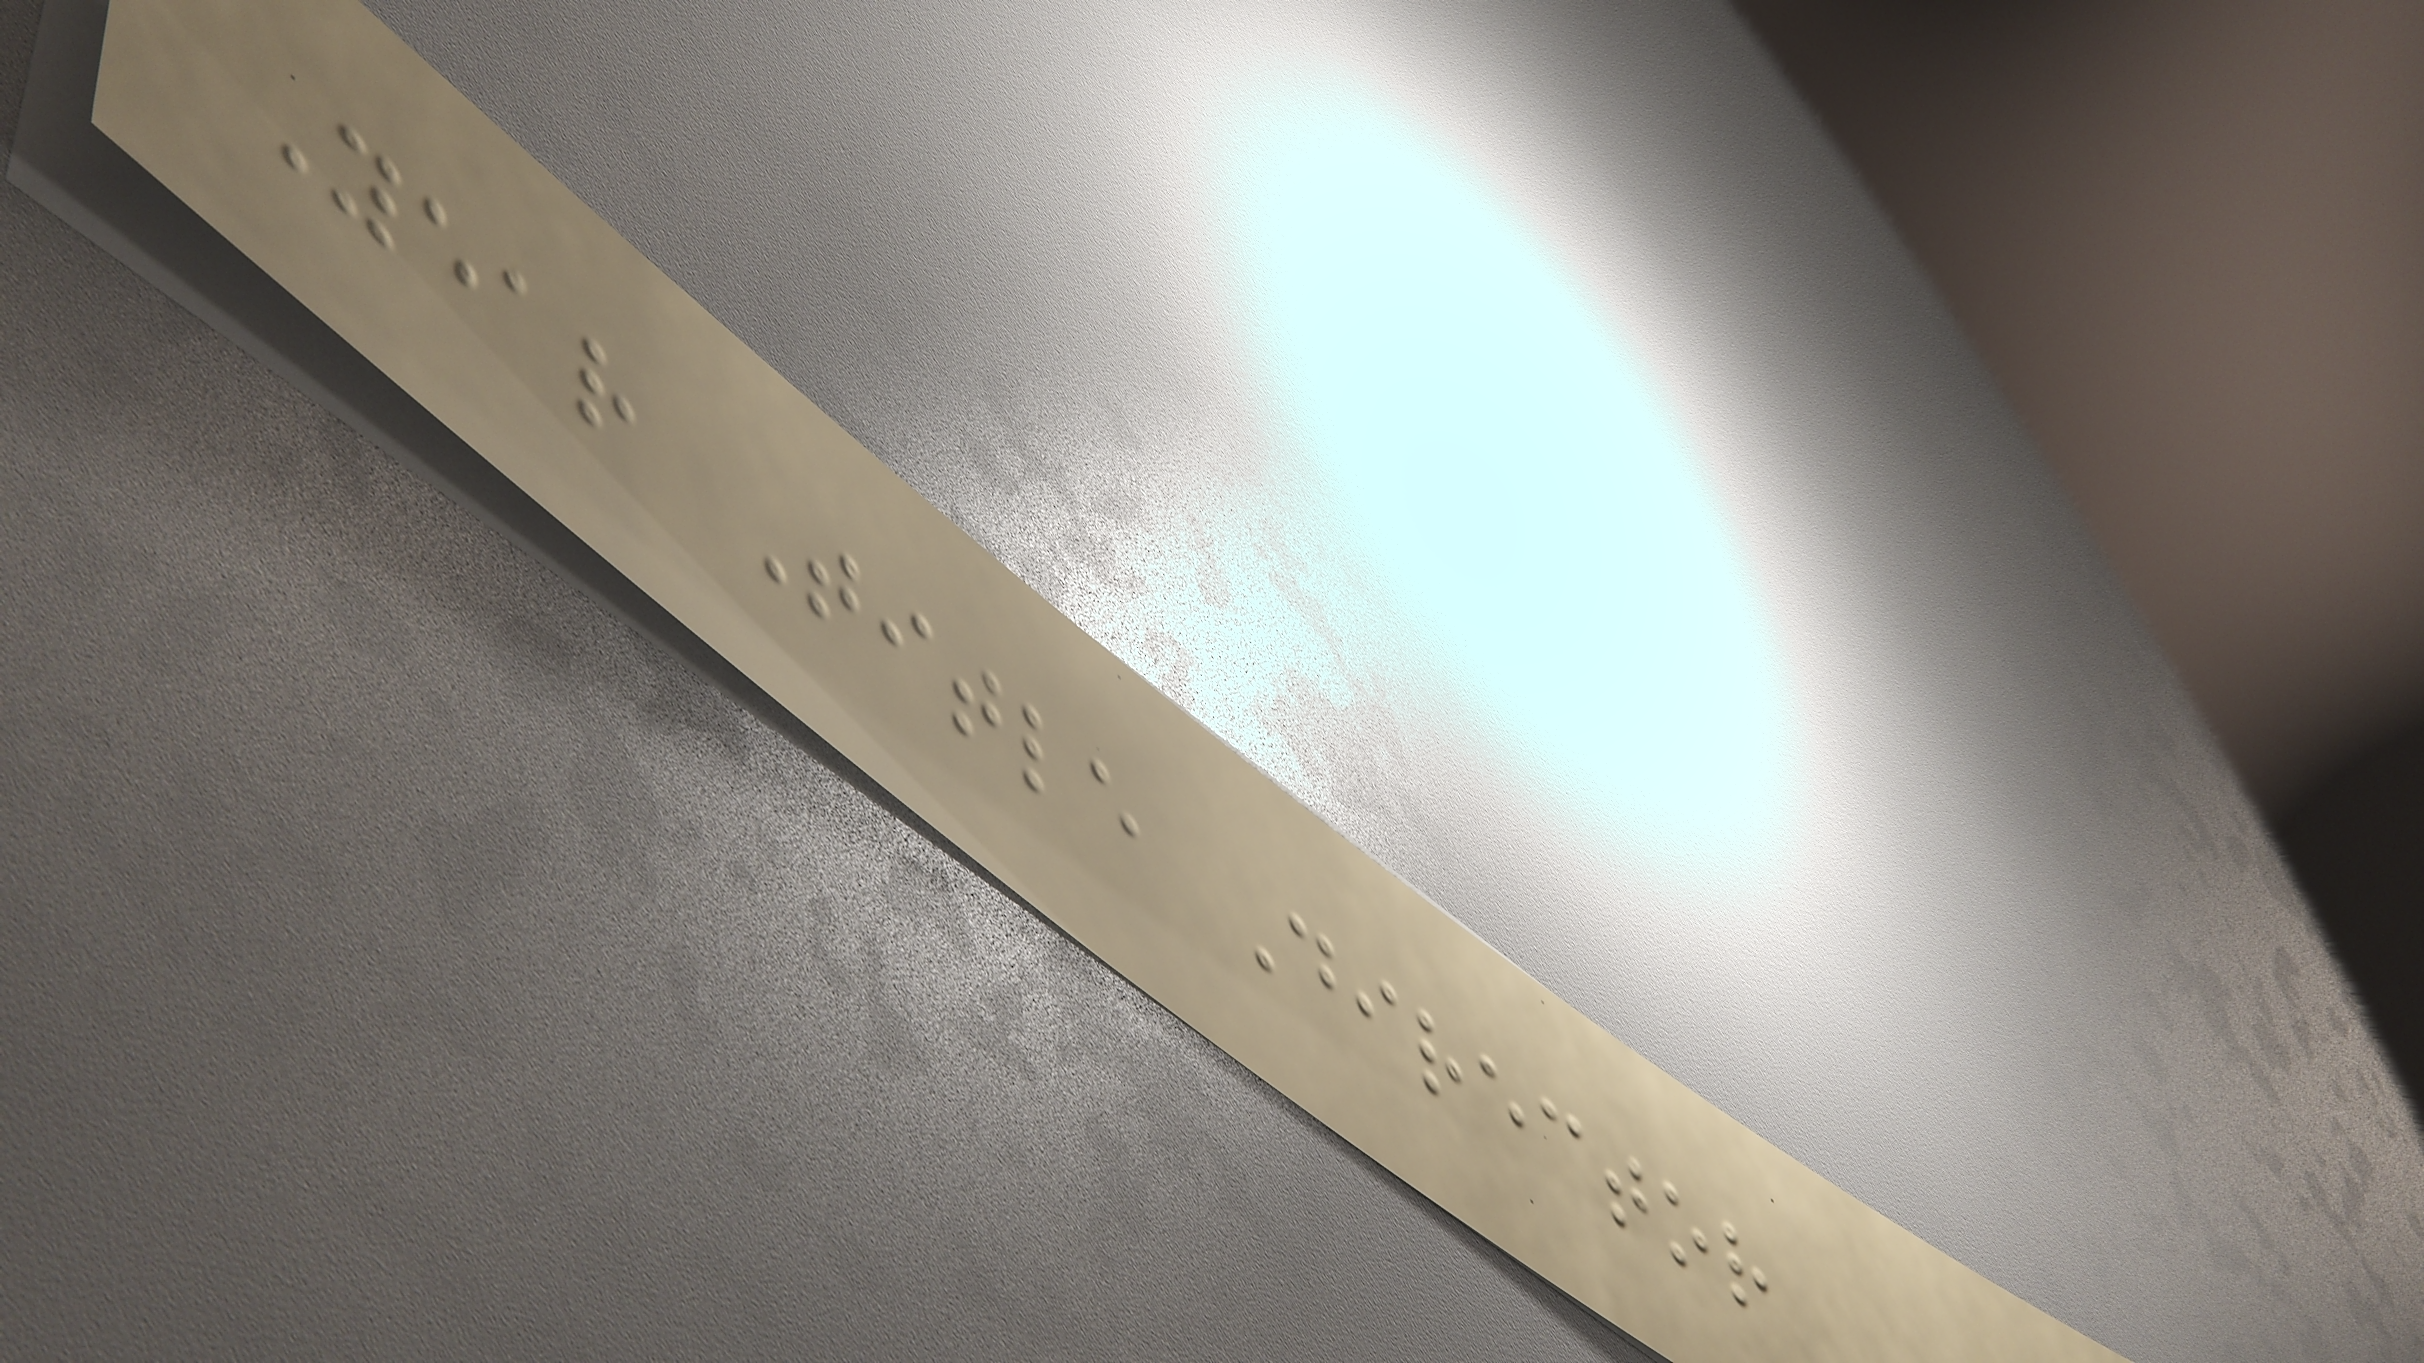Year Title Director
